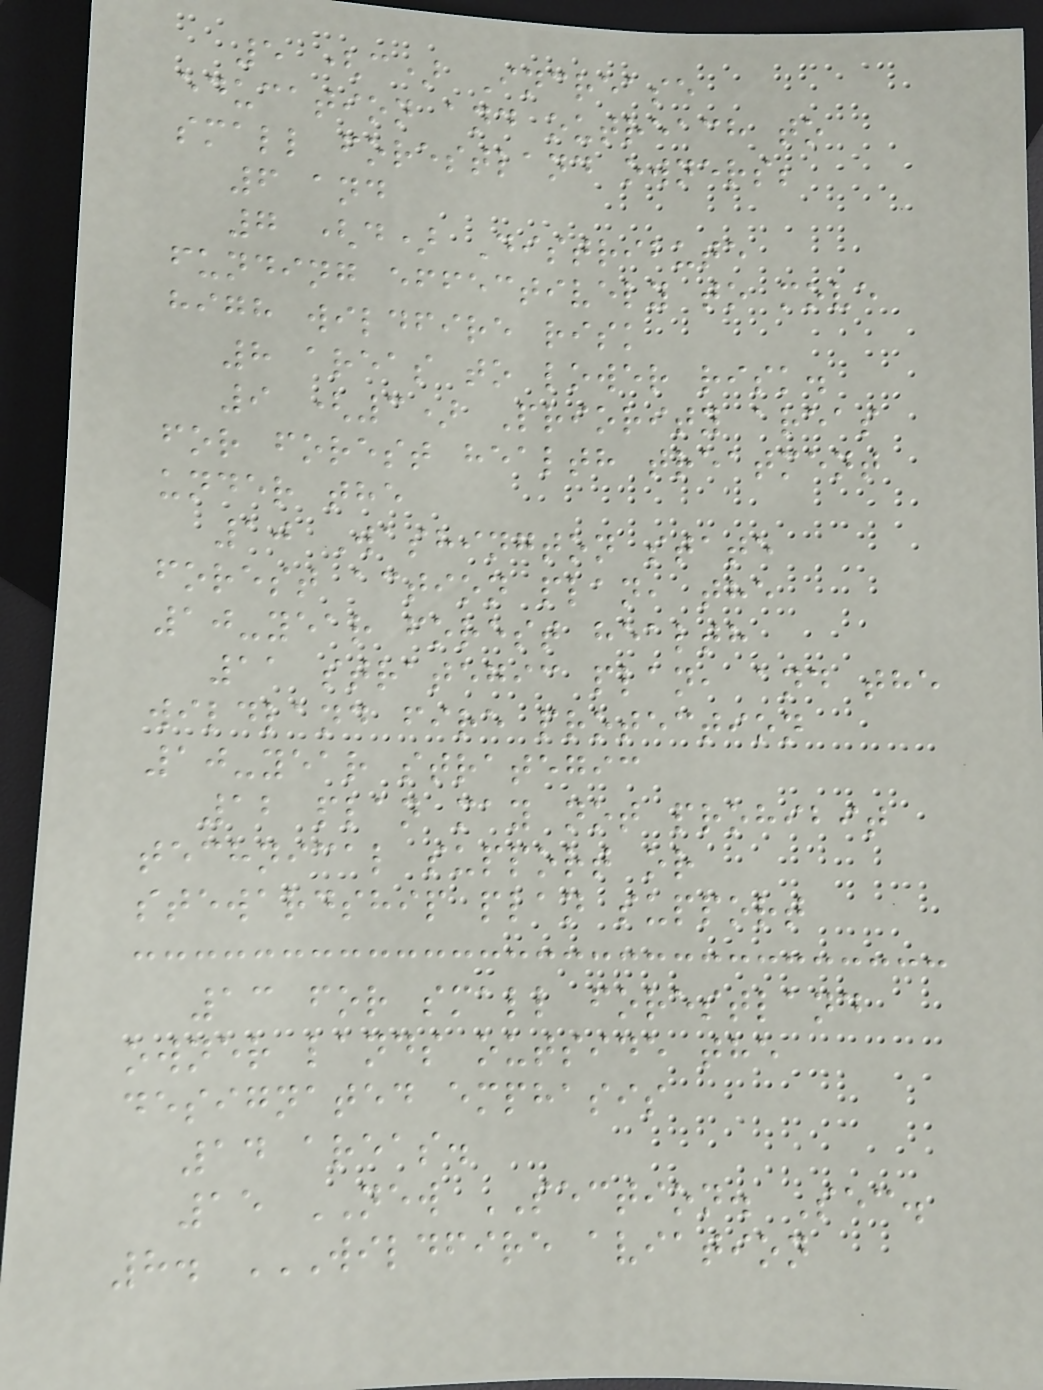5 (c) Increase
education and outreach to
small forestland owners;
6 and
7 (d) Distribute
funding effectively to move
high wildfire risk
8 areas to lower risk.
9 (3) Priority areas
for forest health treatment
under the
10 Washington state
forest action plan, the
10-year forest health
11 strategic plan, and the
wildland fire protection
10-year strategic
12 plan may not prohibit
technical support or
stewardship plan support
13 for small forestland
owner lands outside the
designated emphasis
14 areas.
15 NEW SECTION. Sec.
8. WILDFIRE AVIATION
